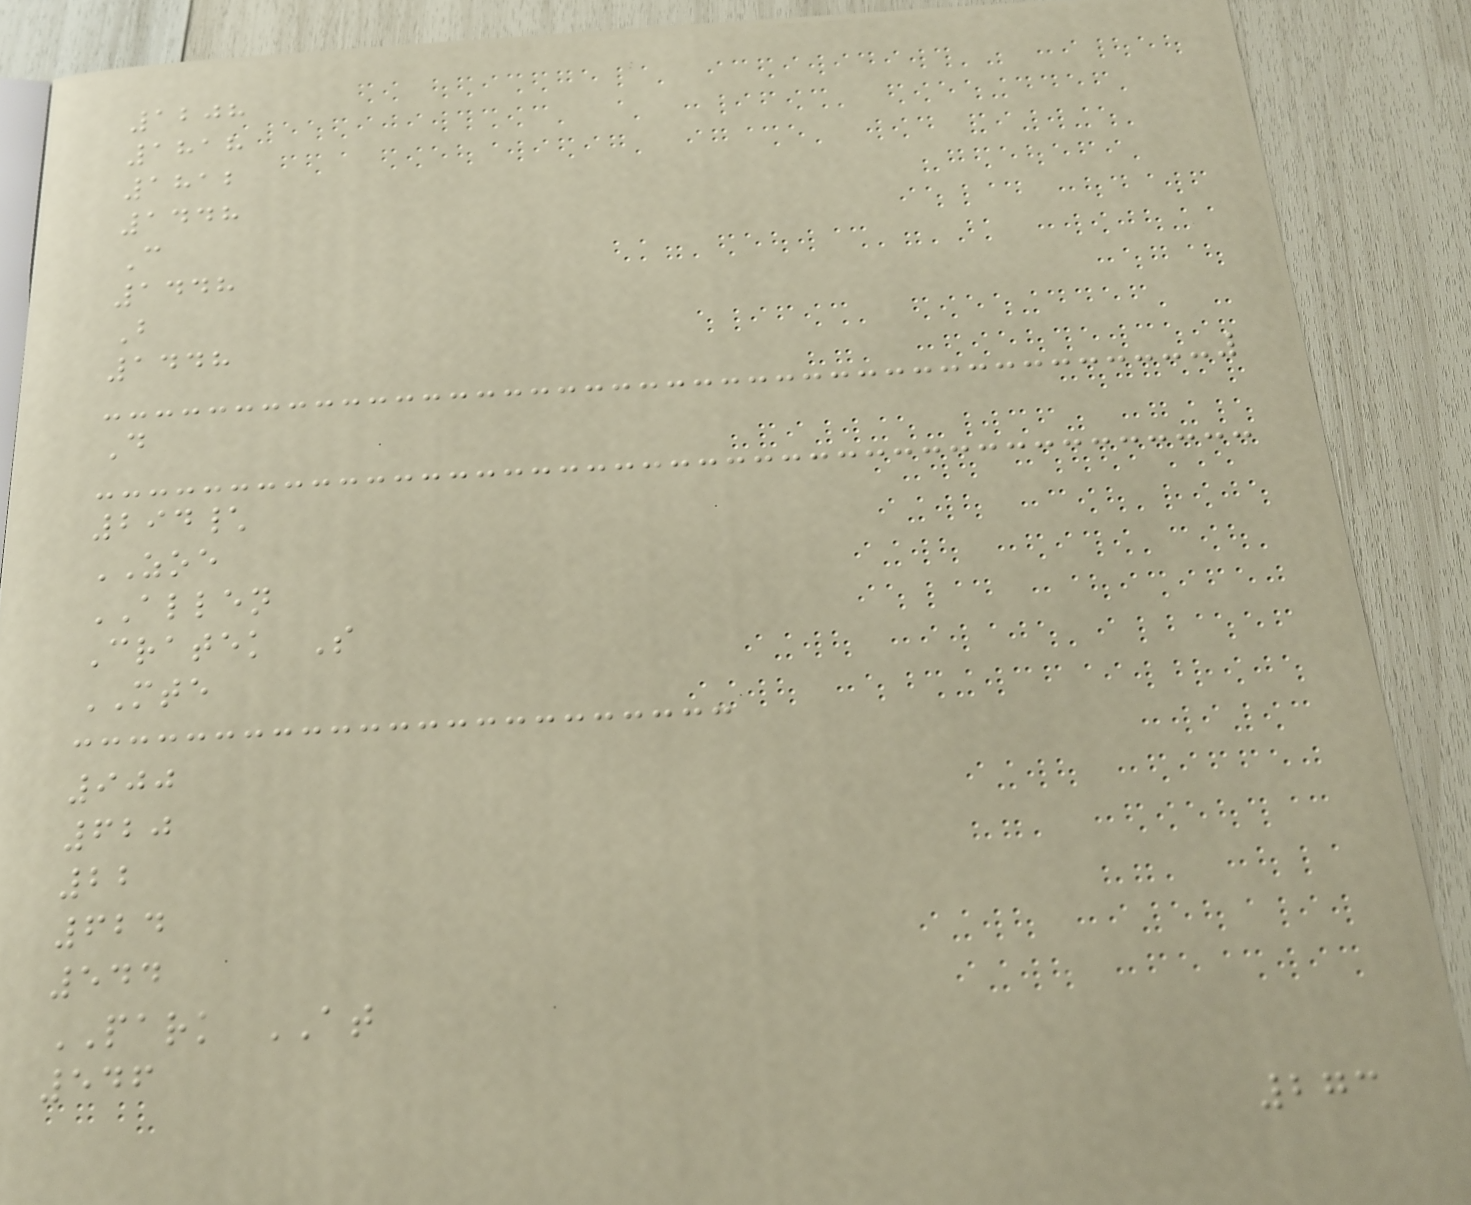1208
1818
1812
1448
C
1448
B
1448
D
294\
ZOE
ALLEN
Cratek S
MTE
900
620
22
624
544
PARK AT
546
273
